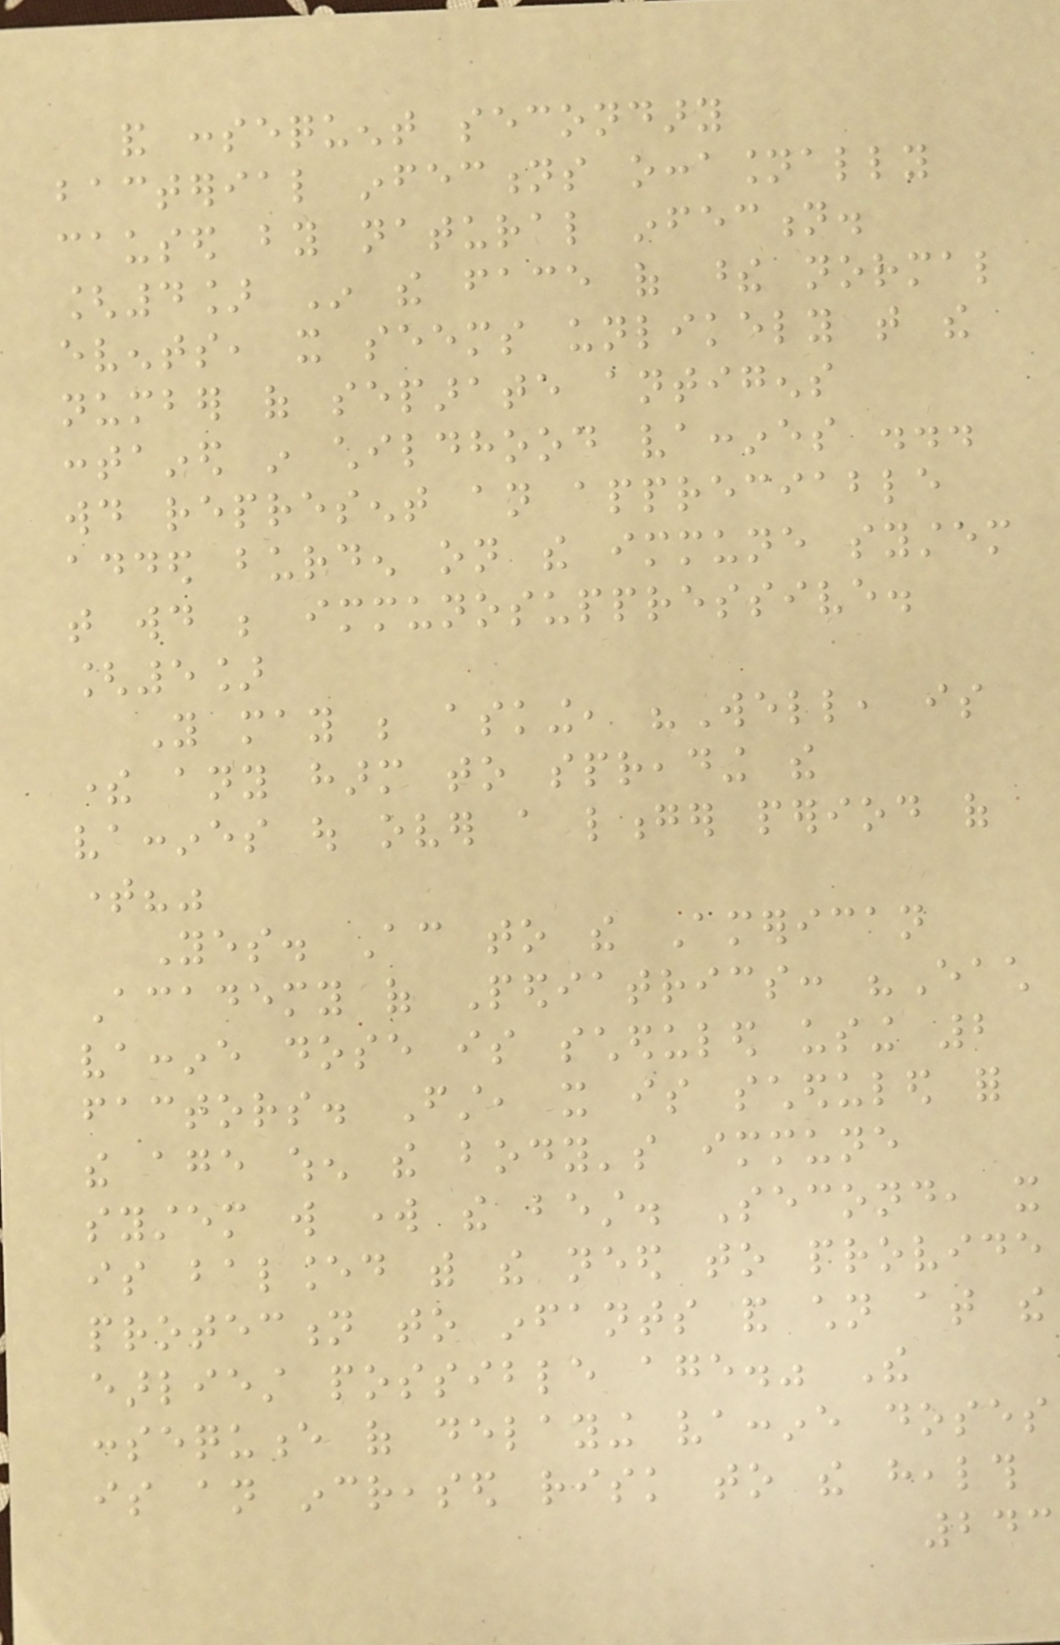and consequent secondary
bacterial infections occasionally
caused by natural infection.
[4] In the face of these normal
events, it seems unlikely that the
number of separate antigens
contained in childhood vaccines ...
would represent an appreciable
added burden on the immune system
that would be immunosuppressive.
[5]
You may be asking, "Well, is
there any harm to spreading the
vaccines out over a longer period of
time?"
Yes. According to the American
Academy of Pediatrics: "Each
vaccine dose is scheduled using 2
factors. First, it is scheduled for
the age when the body's immune
system will work the best. Second, it
is balanced with the need to provide
protection to infants and children at the
earliest possible age." The
consequence of delaying vaccine doses
is an increased risk to the health
243
